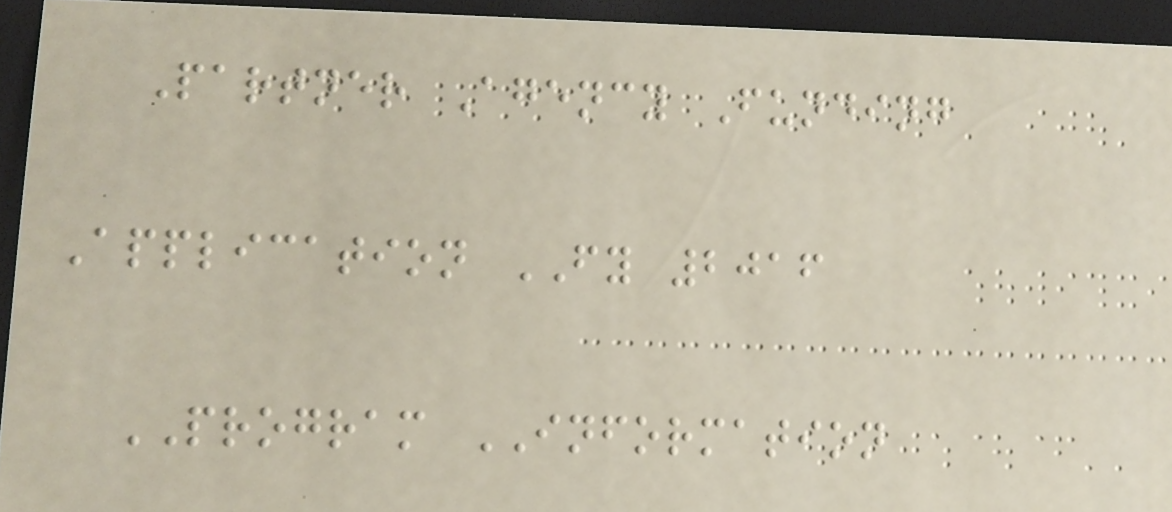Partner Agency Funding
Application FY 2016
PROGRAM INFORMATION
